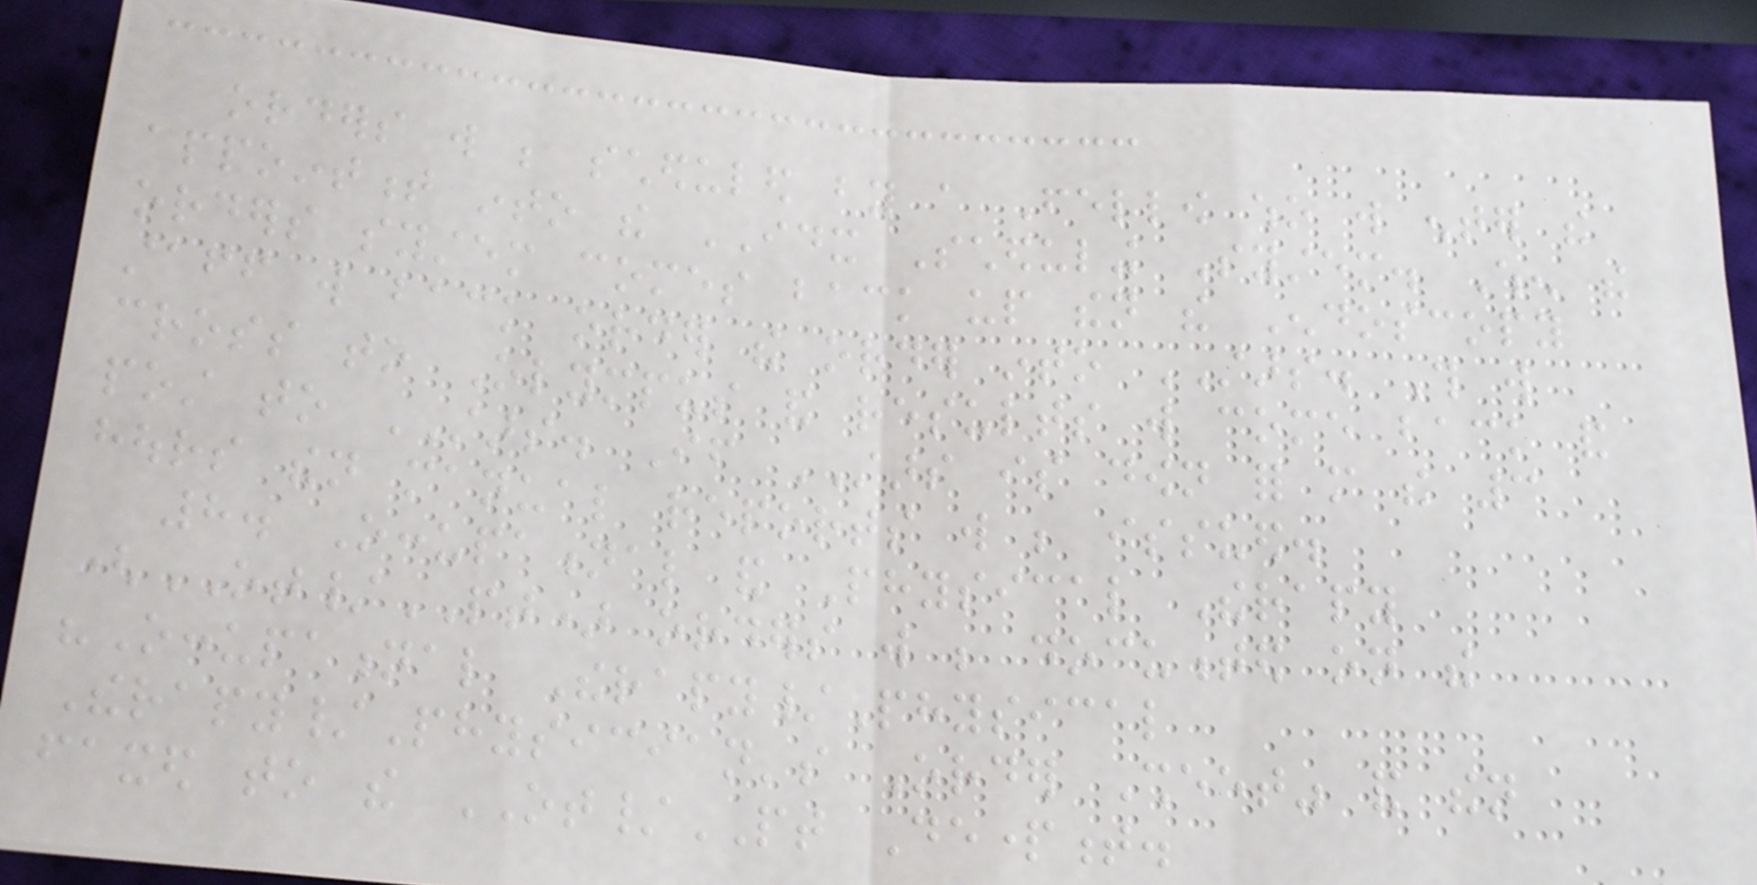orders will be scheduled by a Fellow who will enter the
appointment into the IDX Scheduling System. When the
orders system comes back up then the Endoscopy
staff will back order the order into STARS. This will
cross to Olympus and results will come back and
post to STARS. If STARS is down for more the 3
hours then manual reports will be issued.
8. Occupational and Physical Therapy
(OT/PT) orders will be documented on the
"Occupational Therapy/Physical
Therapy/Physician's Order Sheet" and then
faxed to the OT/PT Department.
